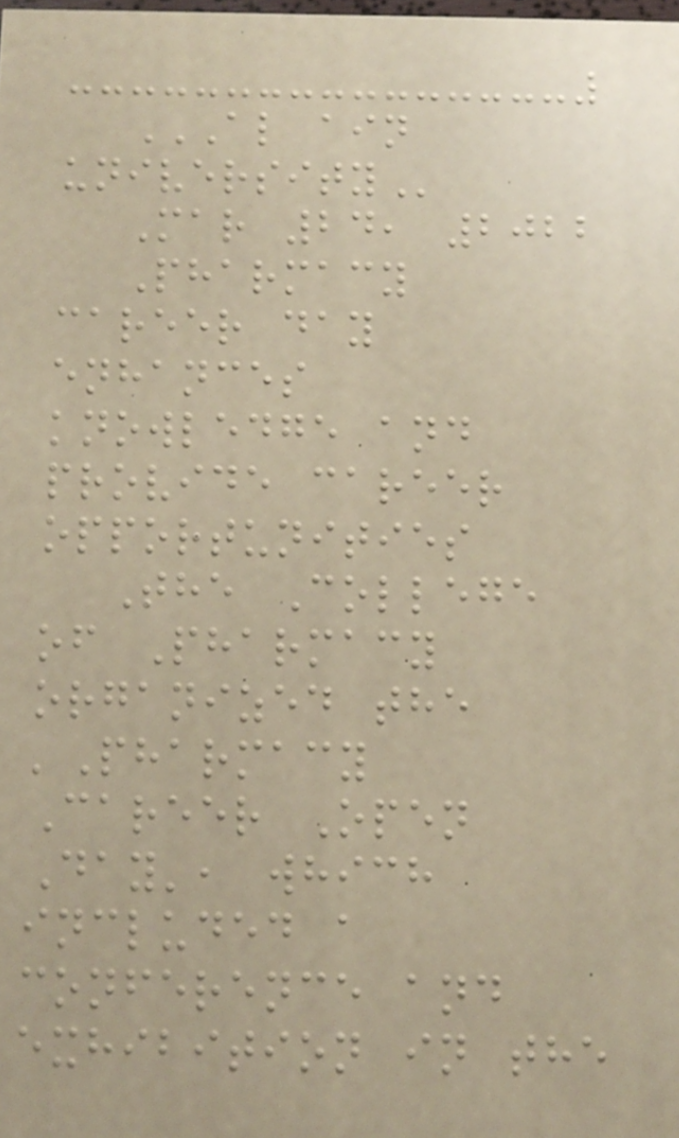AL AIN
UNIVERSITY
Mar 24, 2022
Pharmacy
career day
enhances
knowledge and
provide career
opportunities
The College
of Pharmacy
organized the
'Pharmacy
Career Open
Day', which
included a
conference and
exhibition in the
